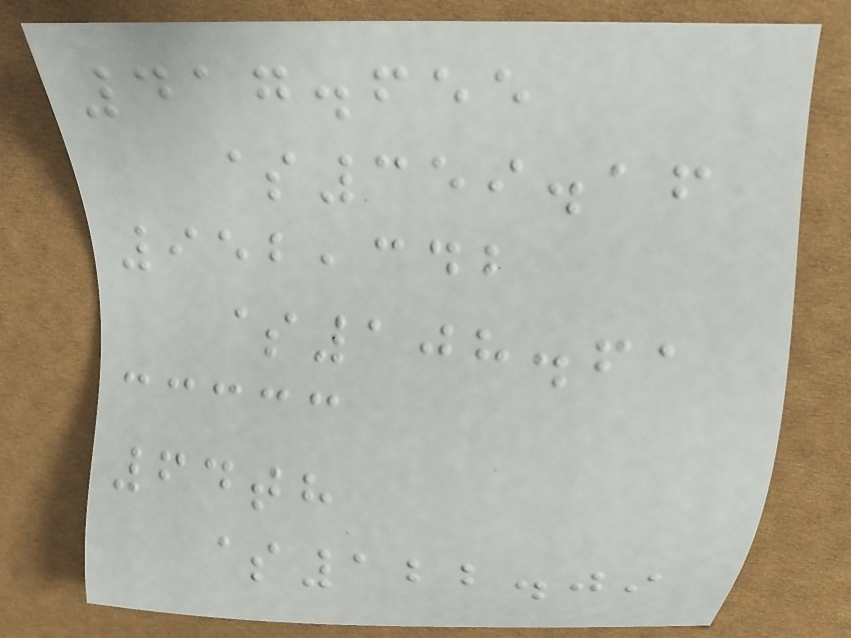417.655
$359.16
952,342
$108.61
64th
$122.09
